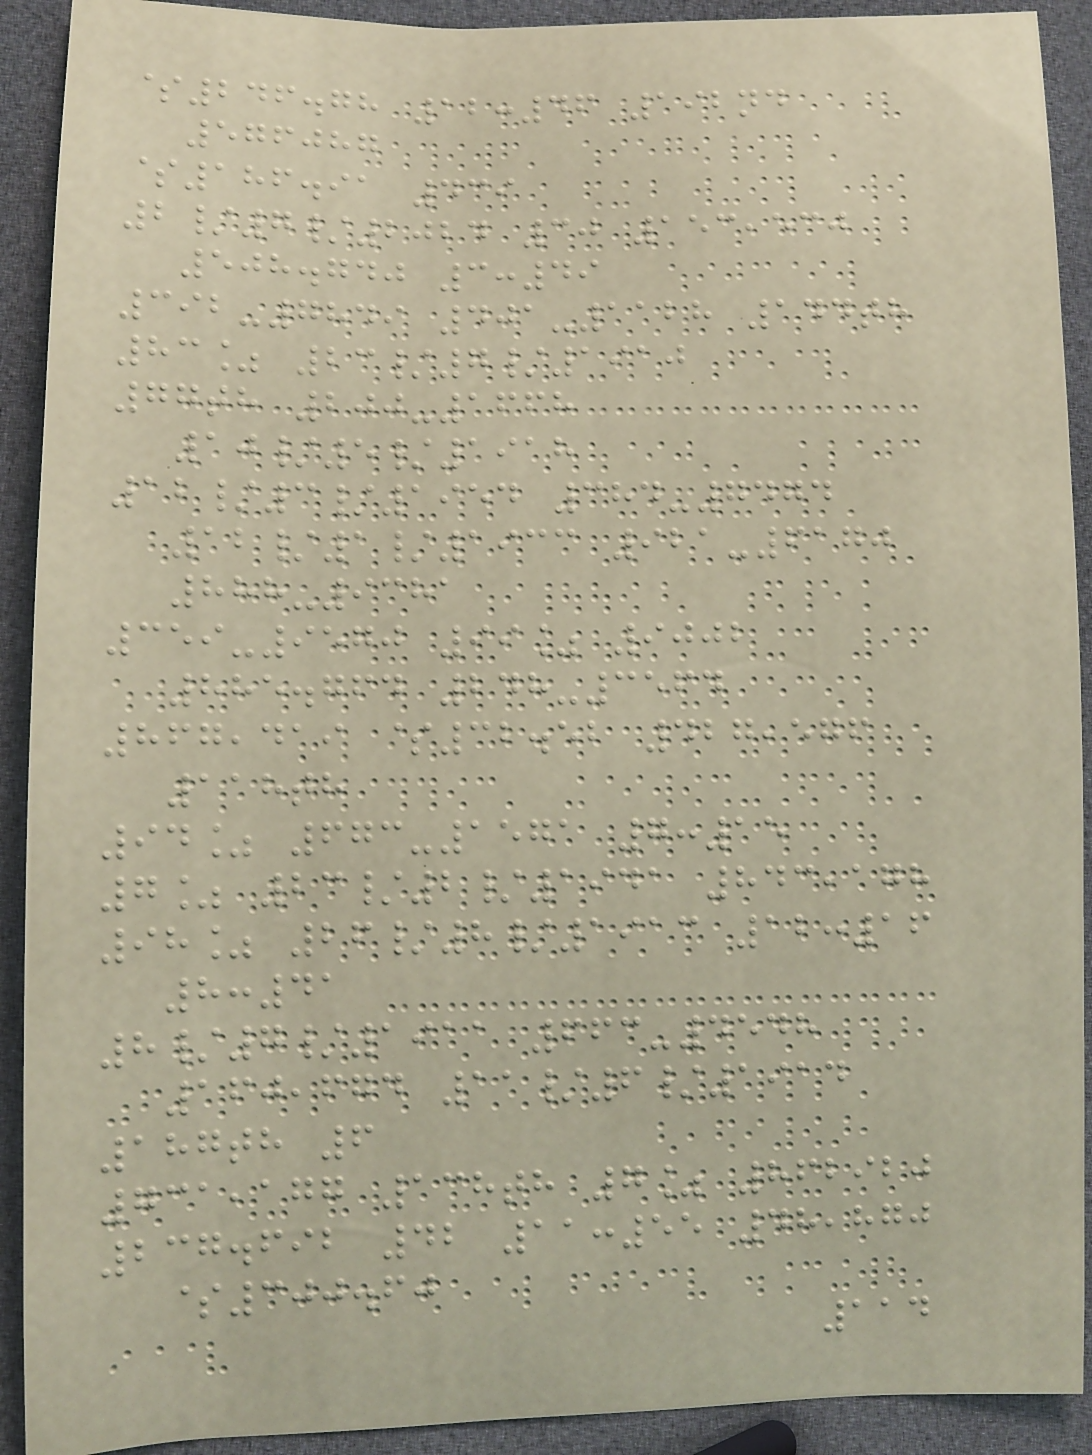$246.78 12:46 192nd
576087
$186.91 439
2/7/2024 30 153,530
508.740 3:49
392-7849 401-1128 144th
83% 23/7/1910
77th 200-1668
10/5/1918
12/3/1954 384-7474
12/1/1933 921-6170
888-9381
359-9570 99% 9002
885.764 248-3564
867,419 $32.52 427,576
118th
94% 673-1571 7:15
7% 23/2/1941 843,178
98% 26/8/1913 12:16
8:41
8/7/1911 663-4548
160,674 11/6/1914
187th 6
731,177 138th 7% 862920
237.692 42 11:55 48,870
$300.60
114
